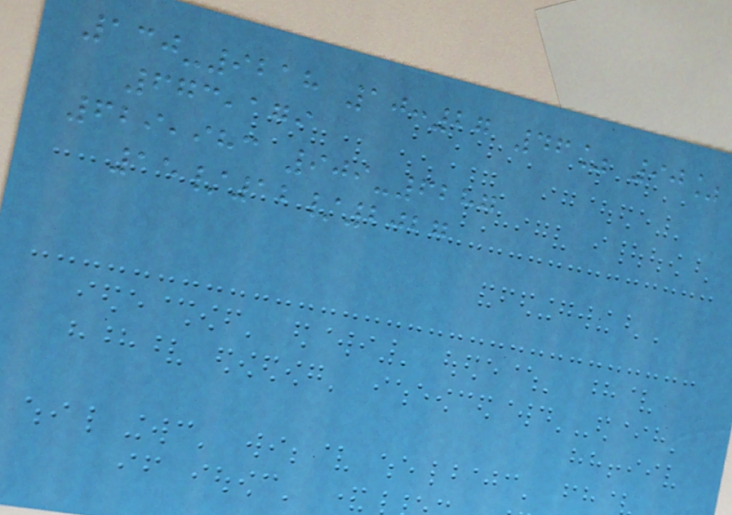130-9218 10:27 46% 90%
673,179
629,983 909-6287
15/12/2027
